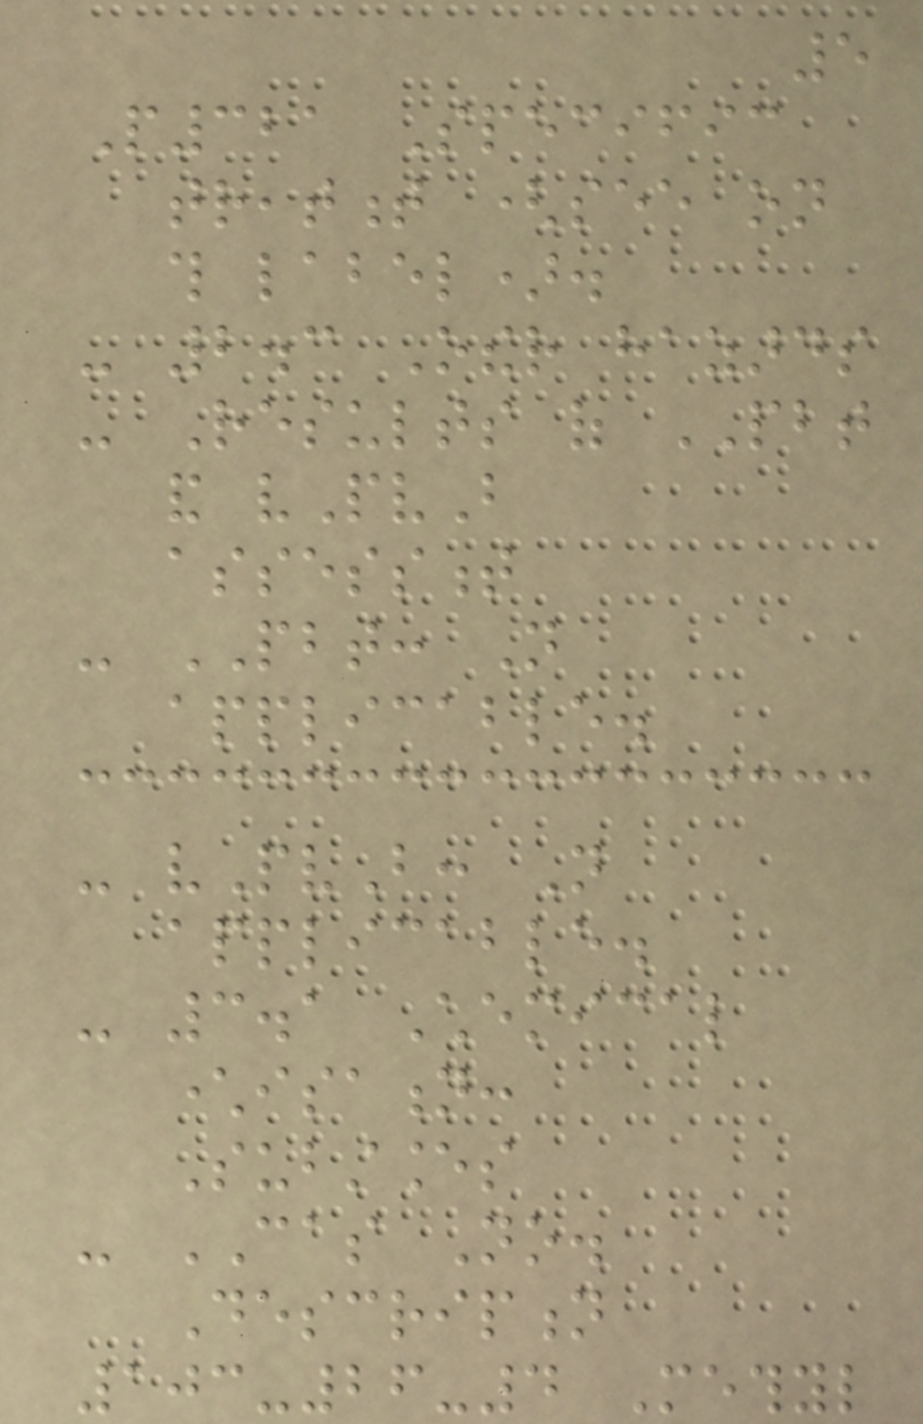5
P321 Specific
treatment (see on
this label).
- 2.3 Other hazards
- Results of PBT
and vPvB
assessment
- PBT: Not
applicable.
- vPvB: Not
applicable.
- 3.1 Chemical
characterisation:
Substances
- CAS No.
Description
103-26-4 Methyl
